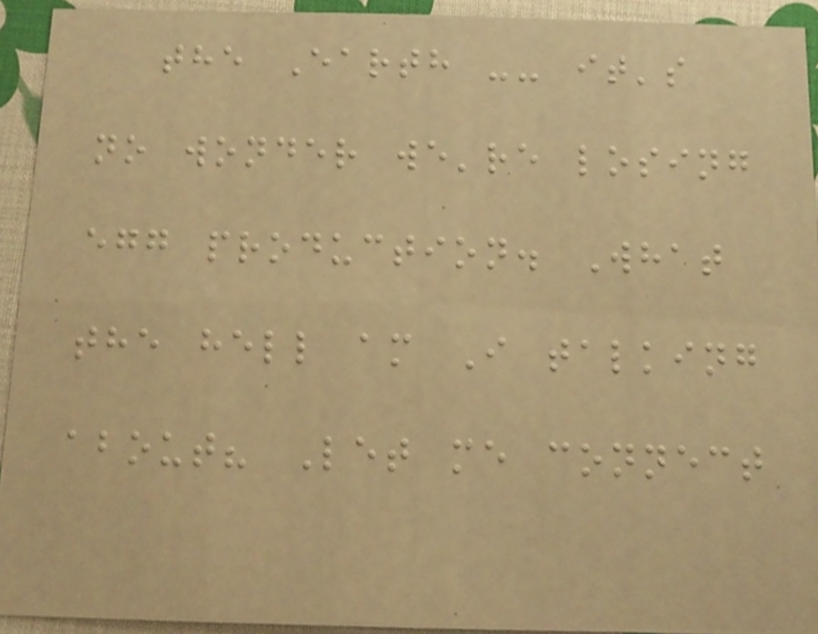the Earth -- it's
no wonder we're losing
egg production. What
the hell am I talking
about? Let me connect
